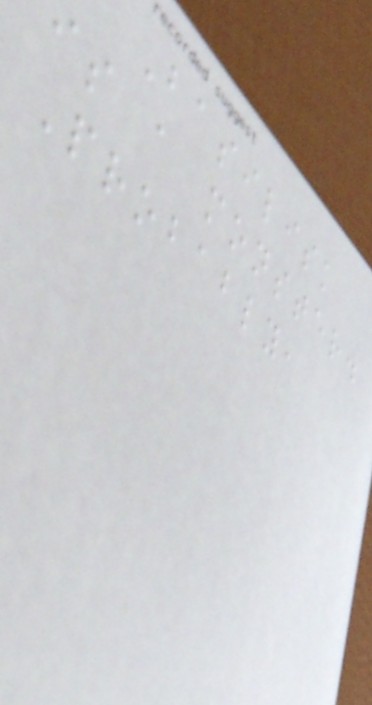Basilisk
is a monster.
Probably,
